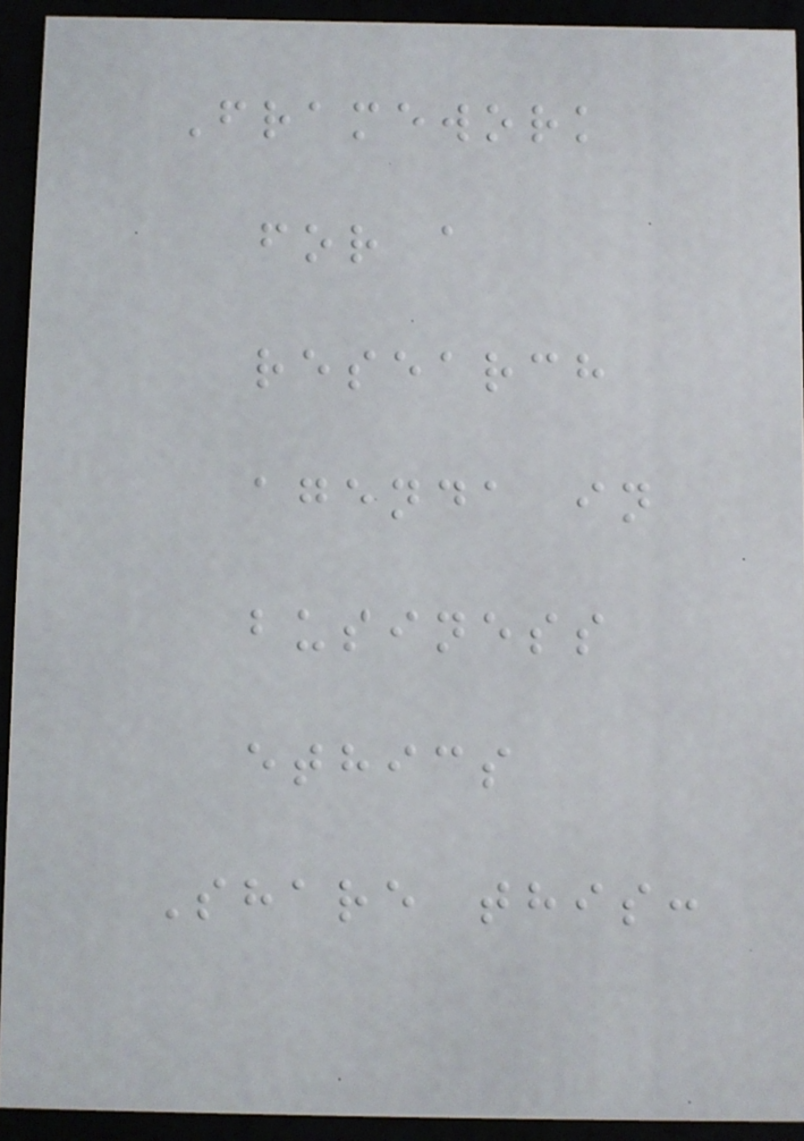Framework
for a
research
agenda in
business
ethics
Share this:
